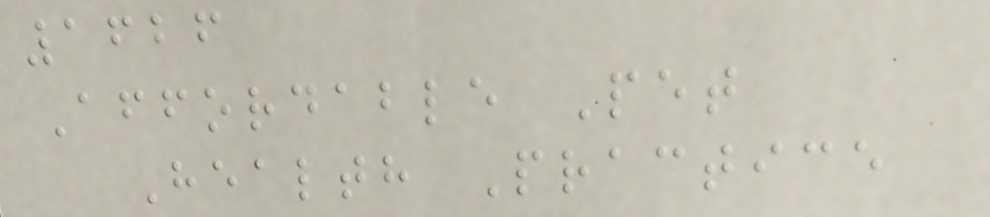1626
Affordable Pet
Health Practice
